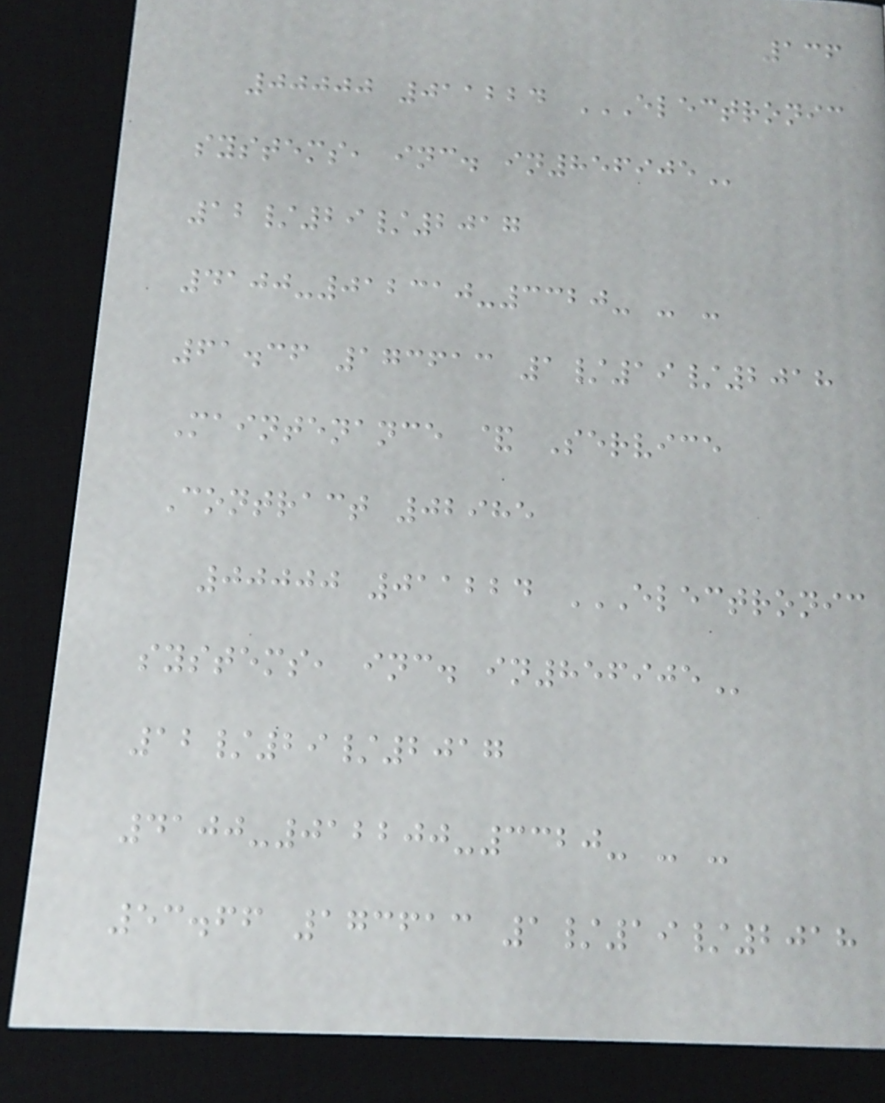136
00000 011224 ELECTRONIC
SYSTEMS, INC. IN856905
12/29/2017
4100-012310-3320- - -
61.36 173613 1/19/2018
Maintenance & Service
Contract 02985
00000 011224 ELECTRONIC
SYSTEMS, INC. IN856905
12/29/2017
4100-012200-3320- - -
53.66 173613 1/19/2018
